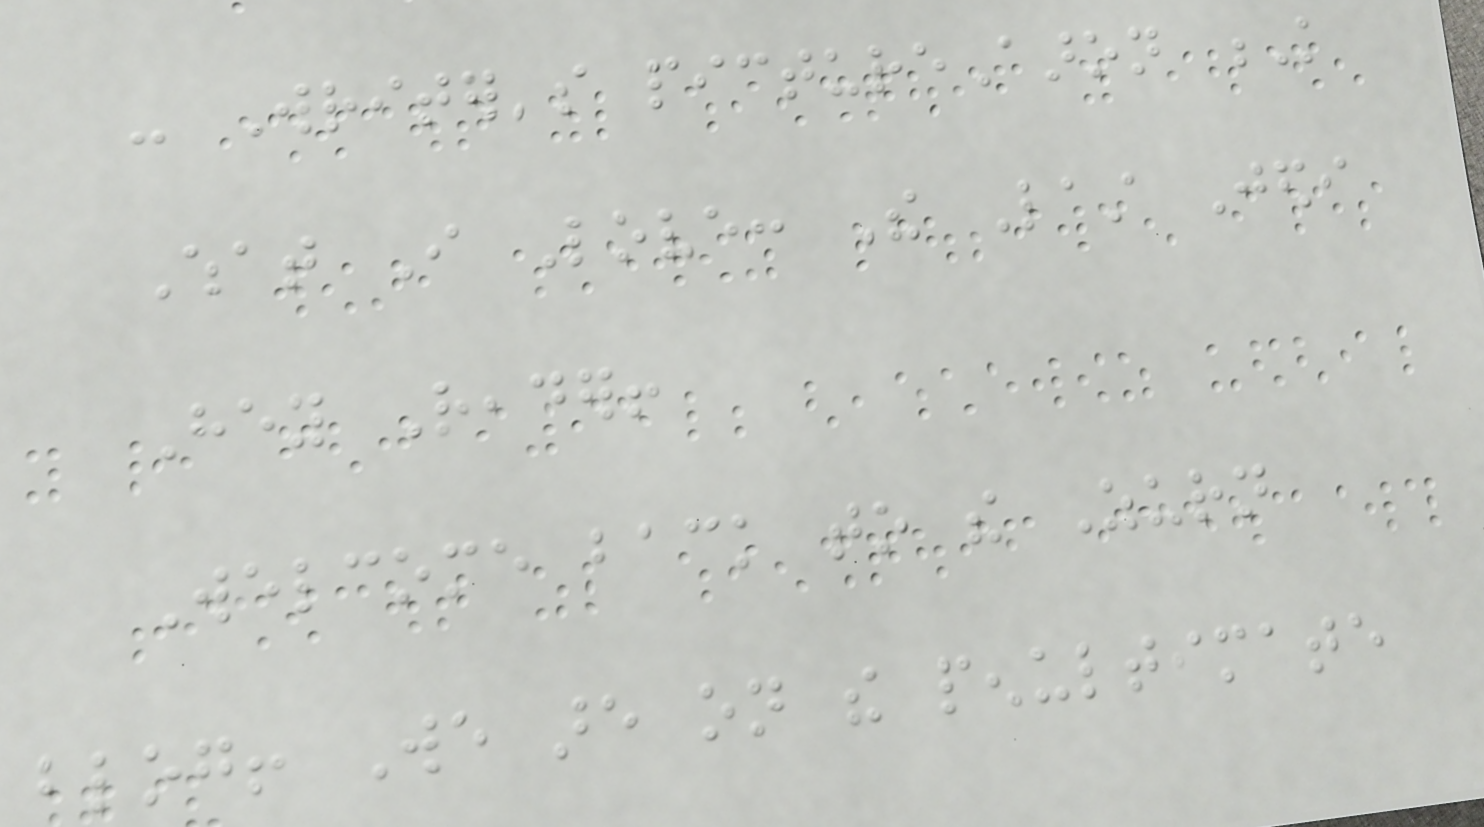- Writer's pictureAaron K
What I Love: The Last Jedi
Hey Reader!
Welcome back to the Zurn
blog! We are on the penultimate
